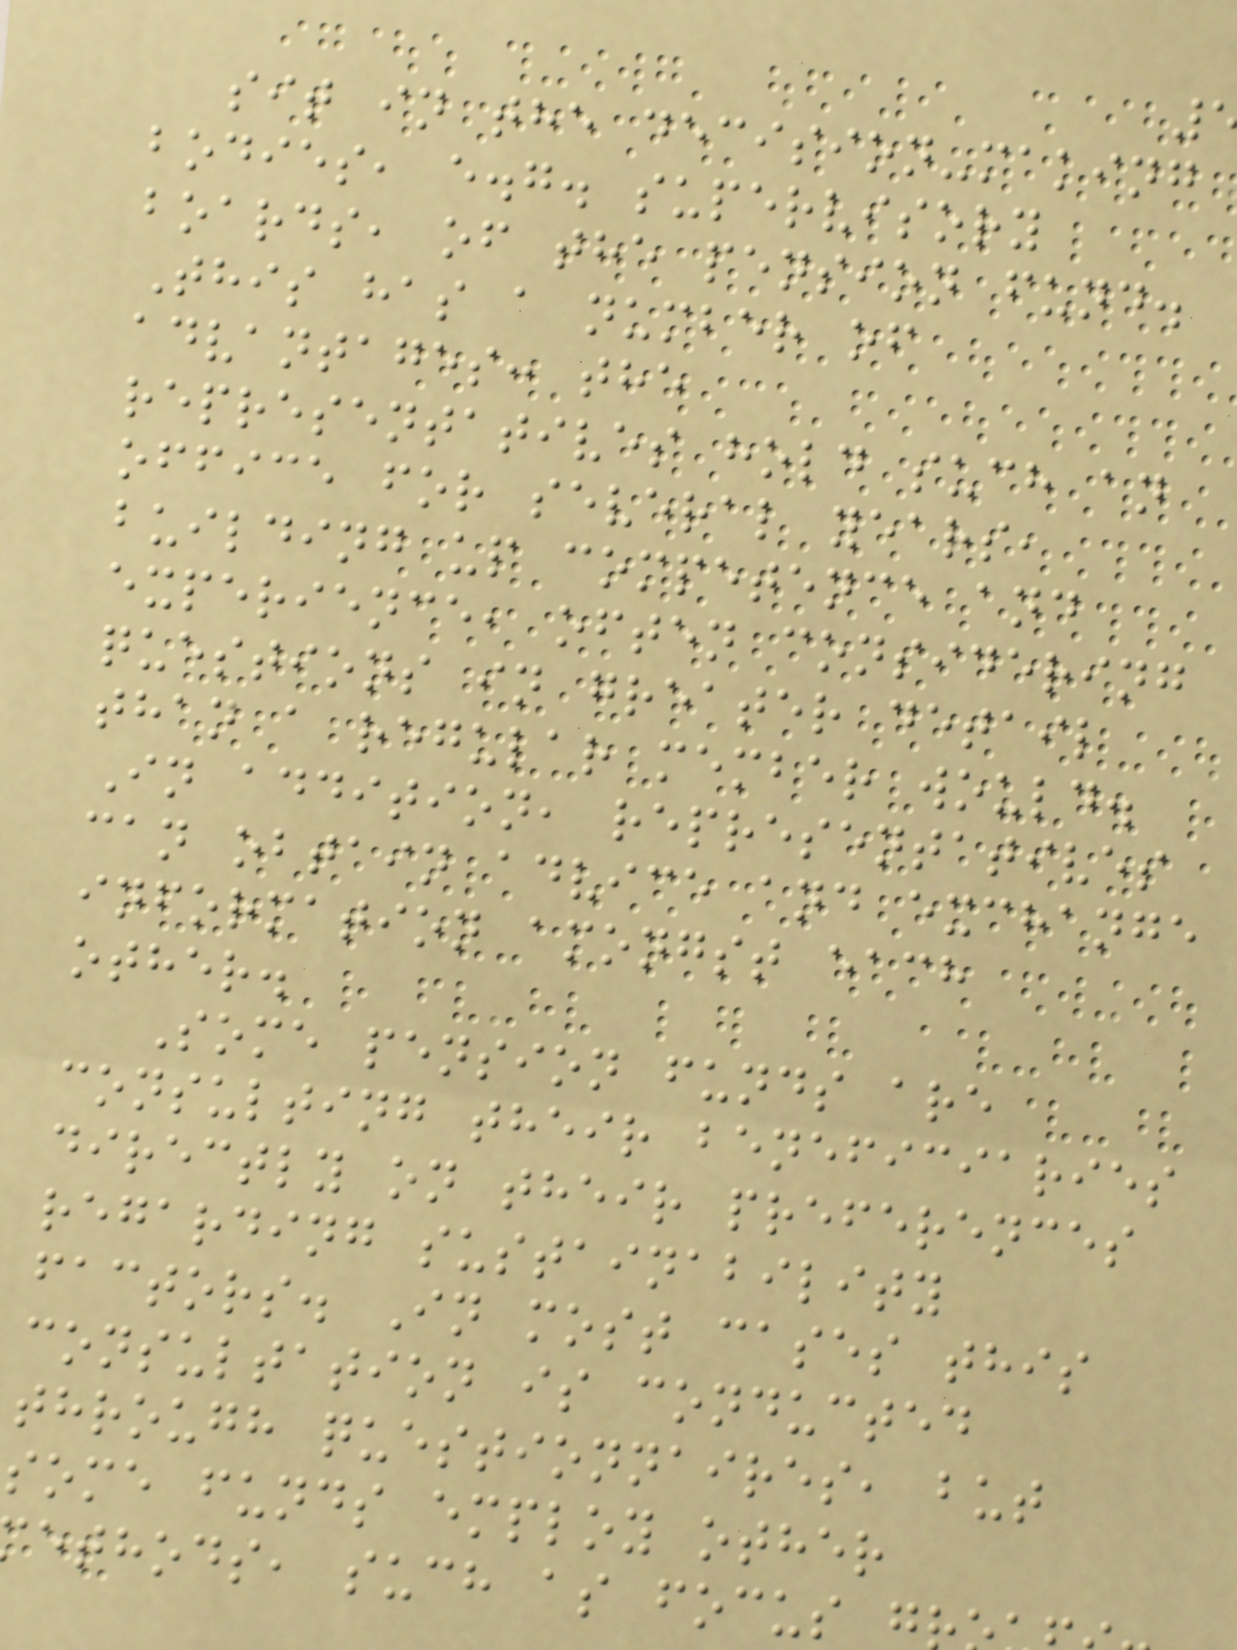sit in the decision-making
bodies, e.g. supervisory
boards, of the pension fund.
This has a number of
advantages: the
representatives hold such an
office for several years,
building up competence and
experience, often considering
questions in greater detail
than a regular member would.
In addition, representatives
can obtain advice and exchange
information amongst each
other.
Some pension funds are
consulting their beneficiaries
directly on their preferences
regarding sustainability
factors. In most cases this
consultation is conducted
through questionnaires, but
some funds employ other
ethods, such as focus g
